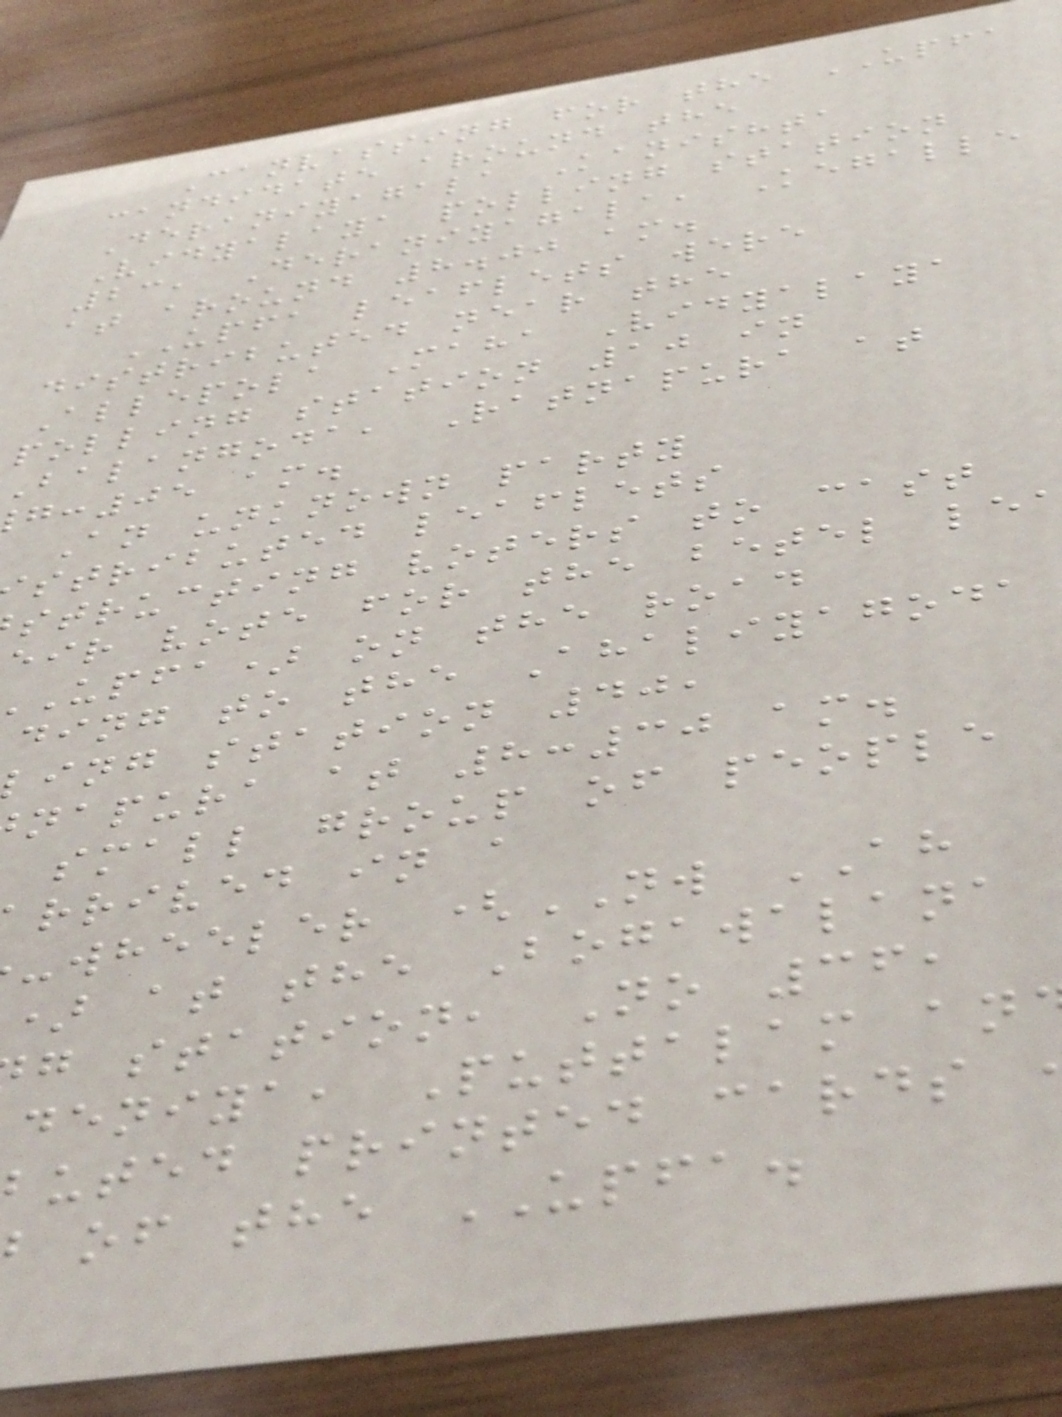Canvassing for the UPFA
candidate around the
Deraniyagala Kanishta
Vidyalaya polling station
23, Deraniyagala, Kegalle
at around 8.00 am.
UPFA leaflets were
distributed near the
Allepola Maha Vidyalaya
polling station 10 in
balangoda, Ratnapura at
:05 am.
An unknown party
stributed leaflets
structing voters to cast
eir vote for the betel le
upfa) on the road
ding to the Ahaliyagoda
ing station 40,
napura at 8:30 am.
small group of people
rrived in a
-wheeler (NW AH
) at the Bogawalana
g station, No 36,
deniya, Puttalam an
uted printed cards
of the UPFA.
